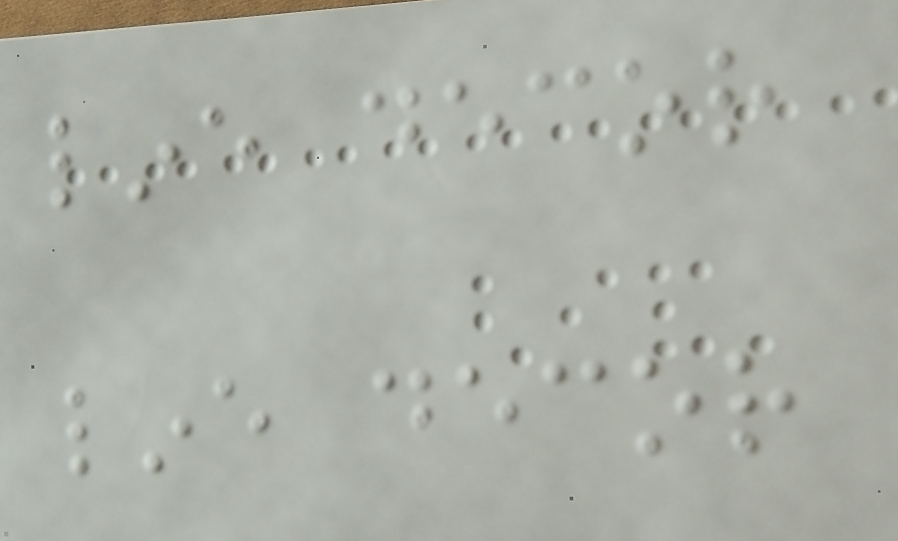line decor
line decor
